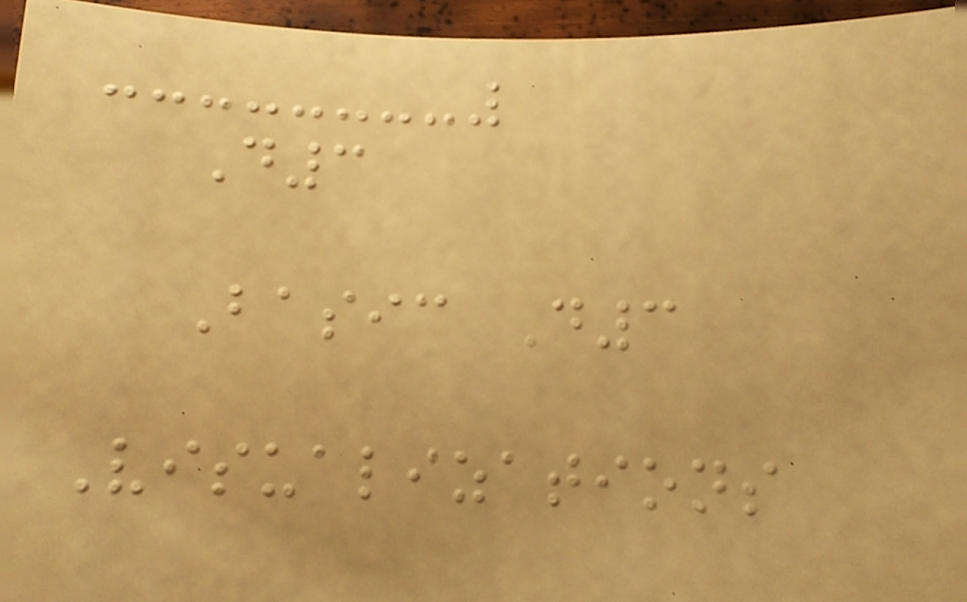D3
Basic D3
Visualizations
